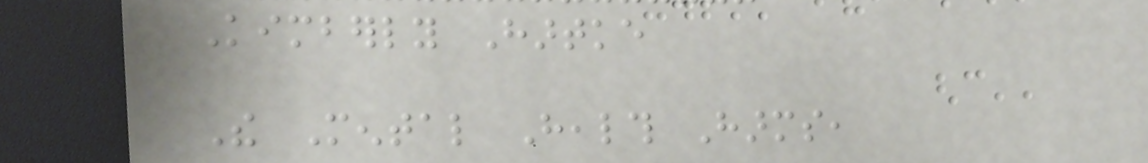Kimberly Hartke
The Mental Health Harms,
